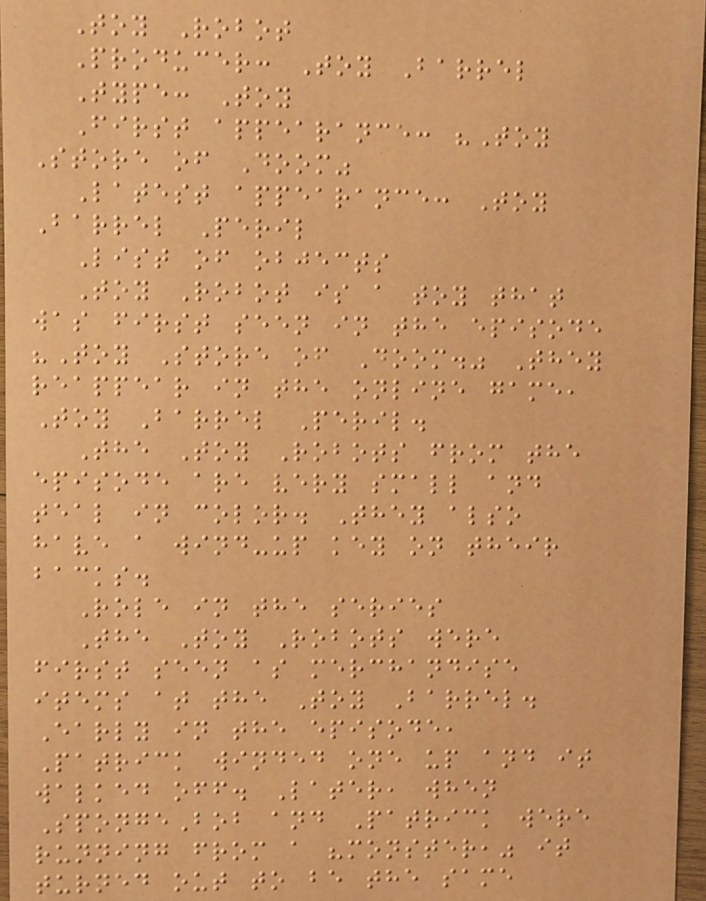Toy Robot
Producer: Toy Barrel
Type: Toy
First appearance: "Toy
Store of Doom"
Latest appearance: Toy
Barrel Peril
List of objects
Toy Robot is a toy that
was first seen in the episode
"Toy Store of Doom." They
reappear in the online game,
Toy Barrel Peril.
The Toy Robots from the
episode are very small and
teal in color. They also
have a wind-up key on their
backs.
Role in the series
The Toy Robots were
first seen as merchandise
items at the Toy Barrel.
Early in the episode,
Patrick winded one up and it
walked off. Later, when
SpongeBob and Patrick were
running from a "monster," it
turned out to be the same
